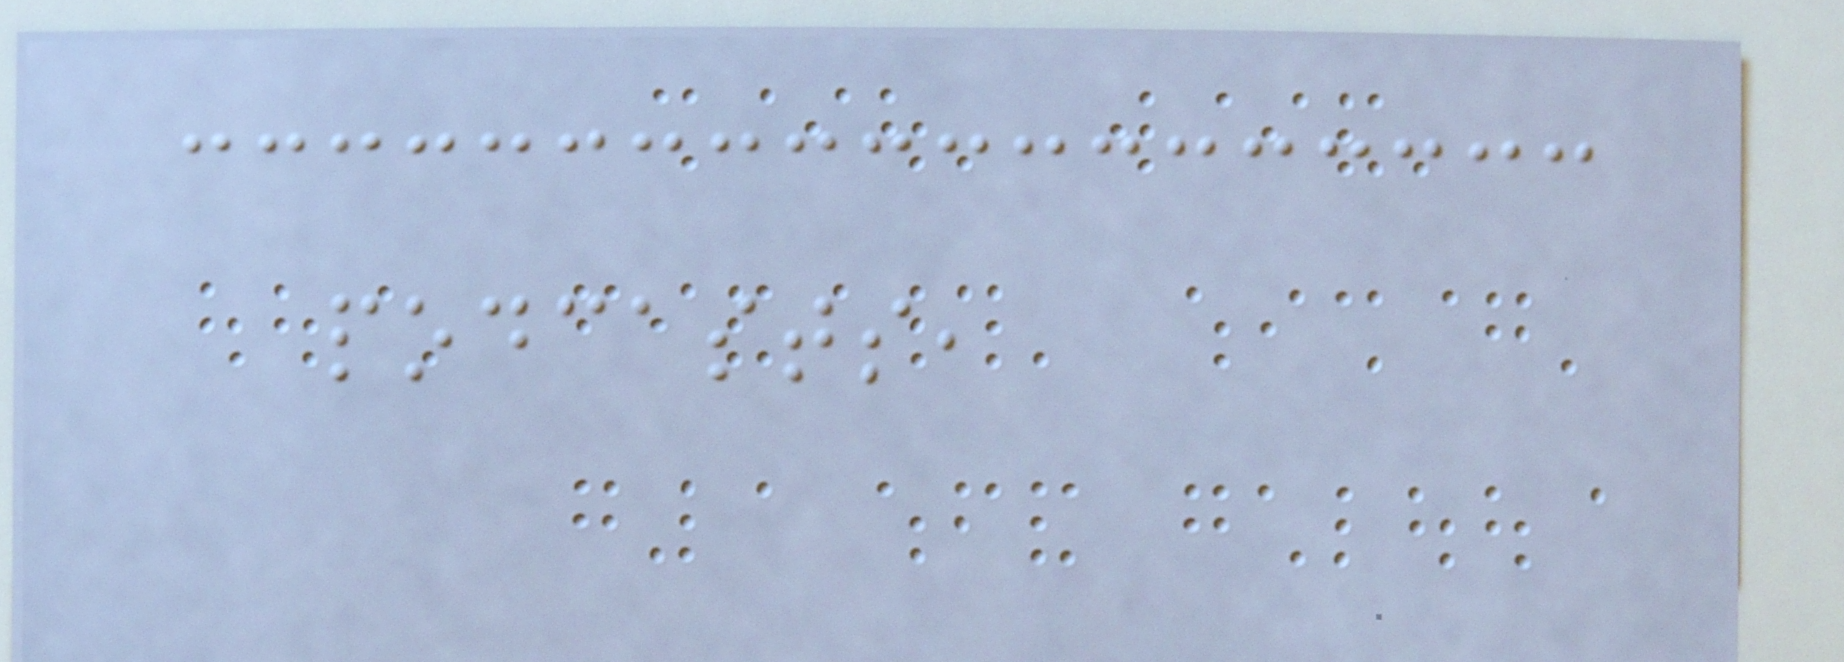podcasts,
